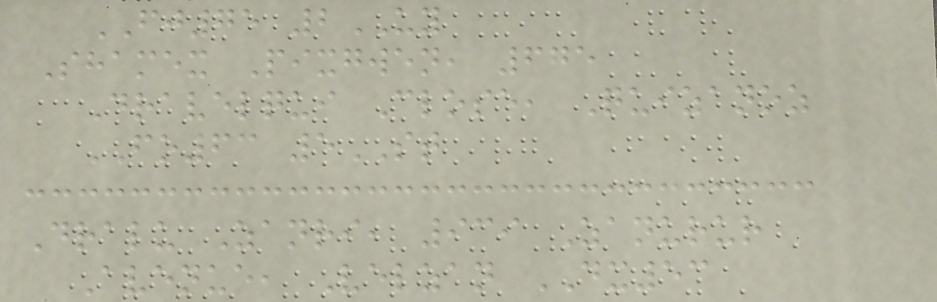FJ75 2UY
Shamex Pixgwen, 675
Dravelqui Close, Quizanoz
FO63 5ST
Dralu Zanri, 939 Zanurur
Avenue, Velzan DX53
